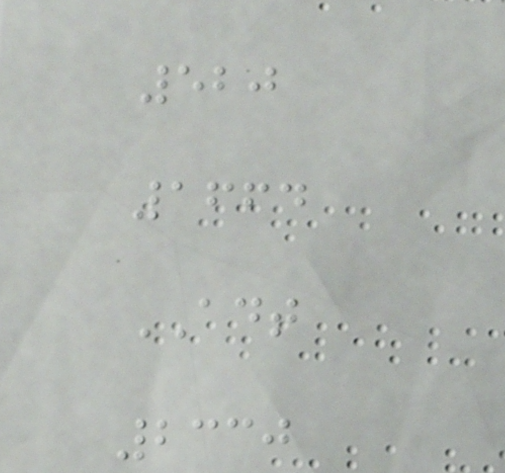520
1664
ADT
2330
